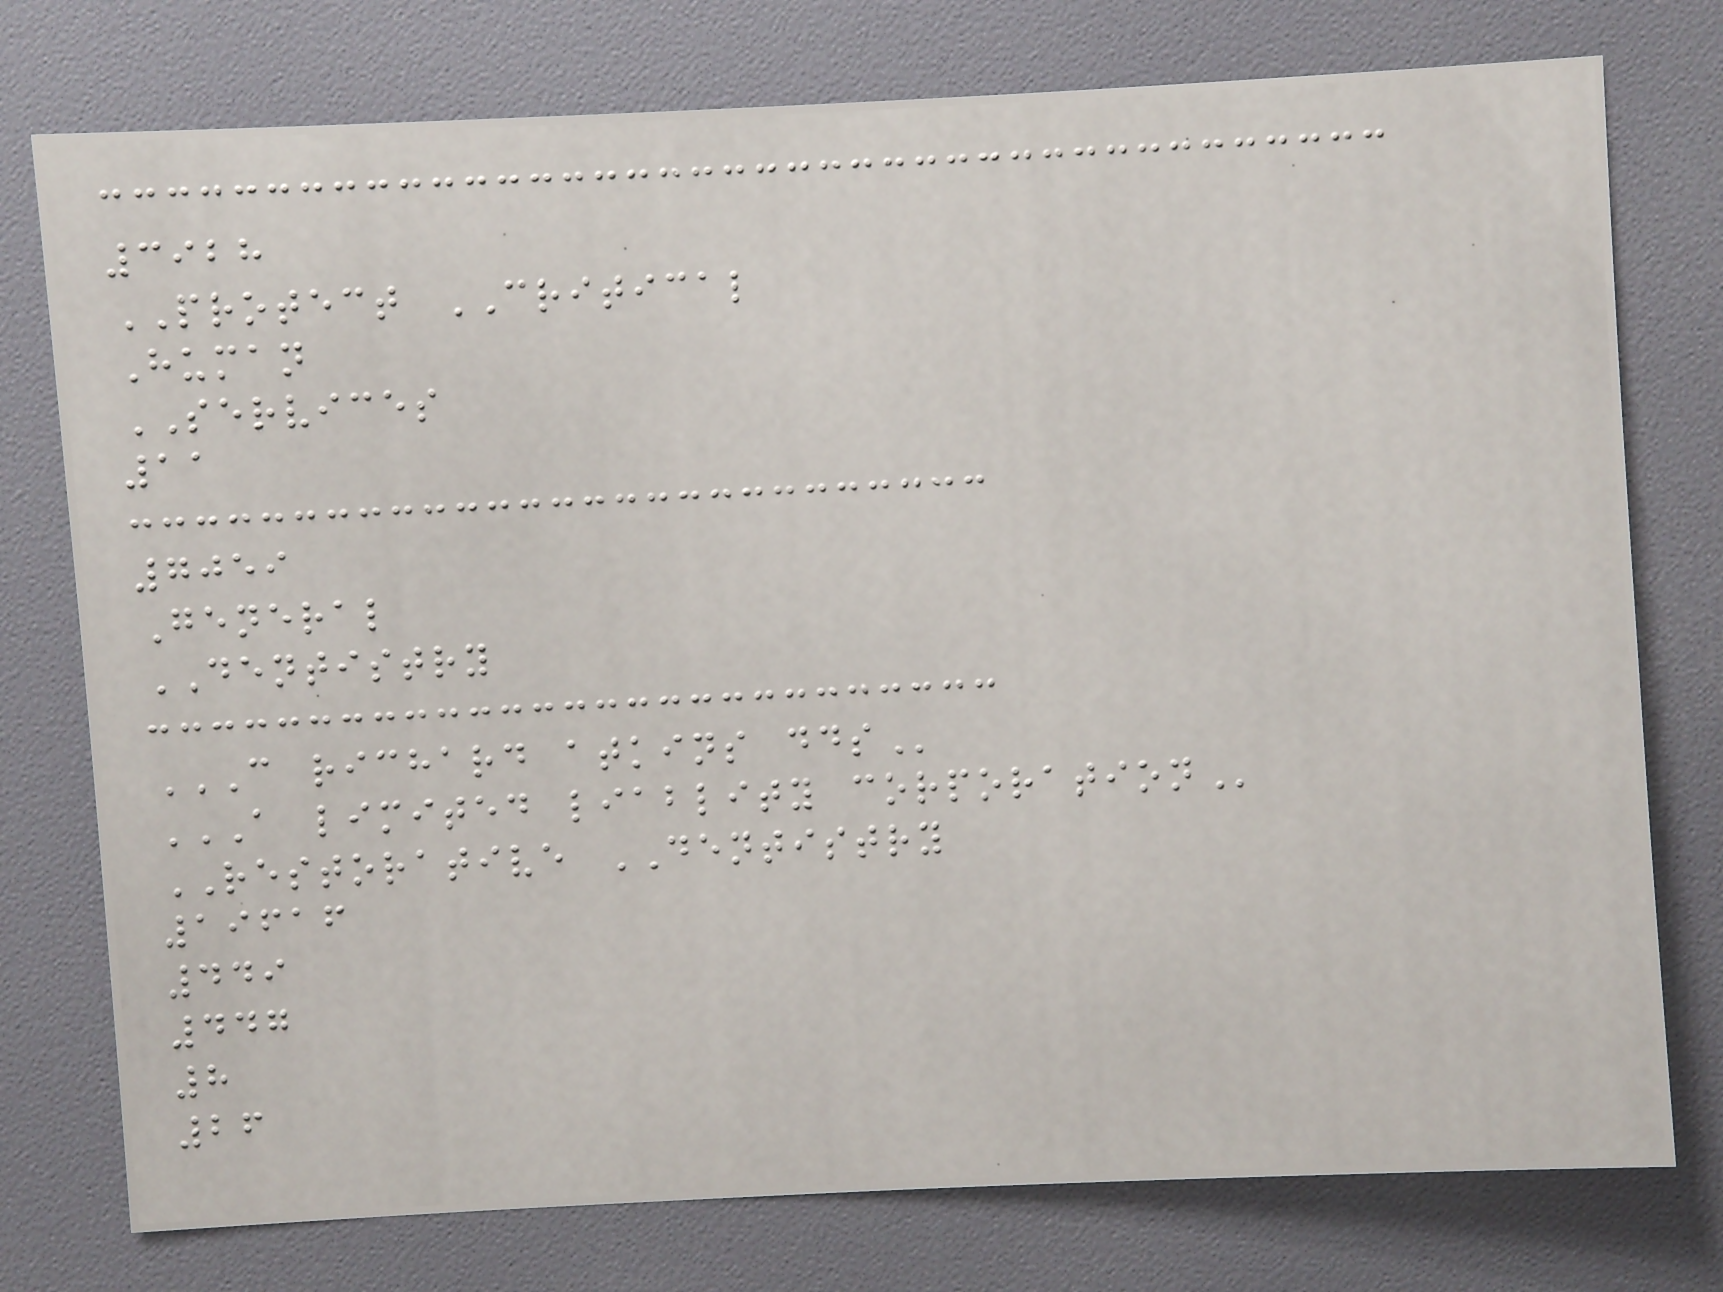3928
PROTECT CRITICAL
Human
SERVICES
11
7059
General
DENTISTRY
C RICHARD ATKINS DDS
A LIMITED LIABLITY CORPORATION
RESTORATIVE DENTISTRY
19616
449
447
8
26
